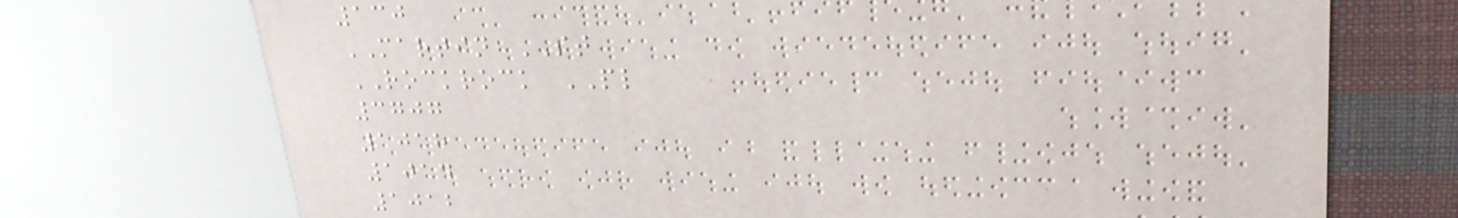130
MARTIN ST
ROCKROCK PL
3707
1018
1014
1012
